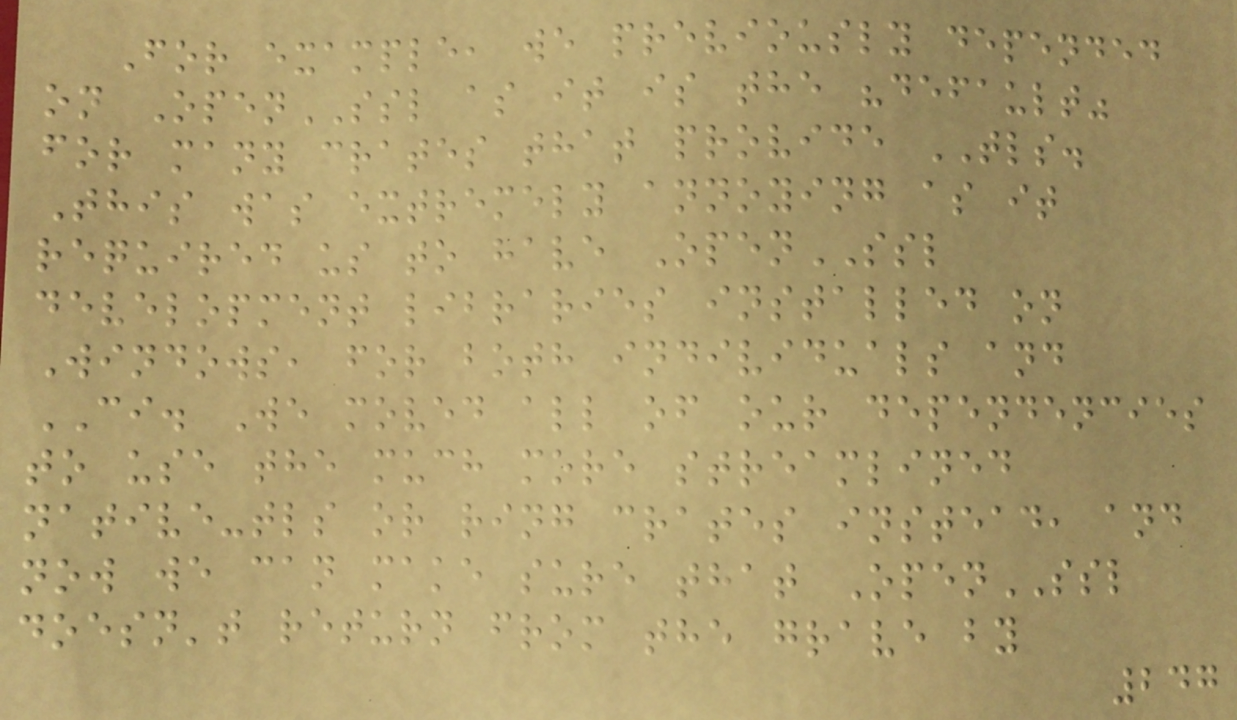For example, we previously depended
on OpenSSL as it is the "default"
for many crates that provide TLS.
This was extremely annoying as it
required us to have OpenSSL
development libraries installed on
Windows, for both individuals and
CI. We moved all of our dependencies
to use the much more streamlined
native-tls or ring crates instead, and
now we can make sure that OpenSSL
doesn't return from the grave by
247
